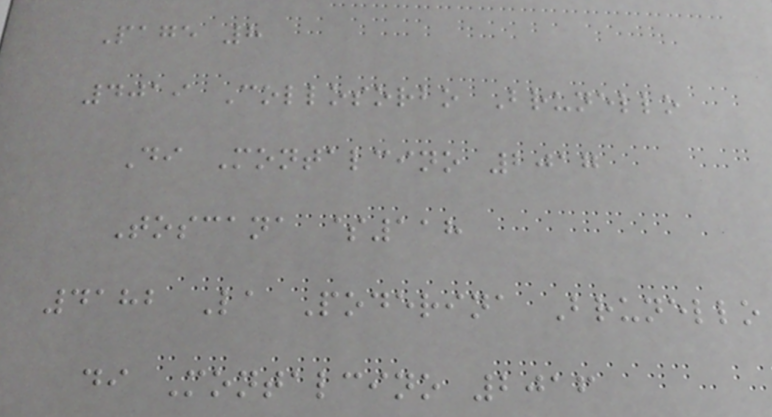Page 8
4019 Collosorbo Brunello
Di Montalcino 2017
Toscana $118
4182 La Poderina Brunello
di Montalcino 2016
